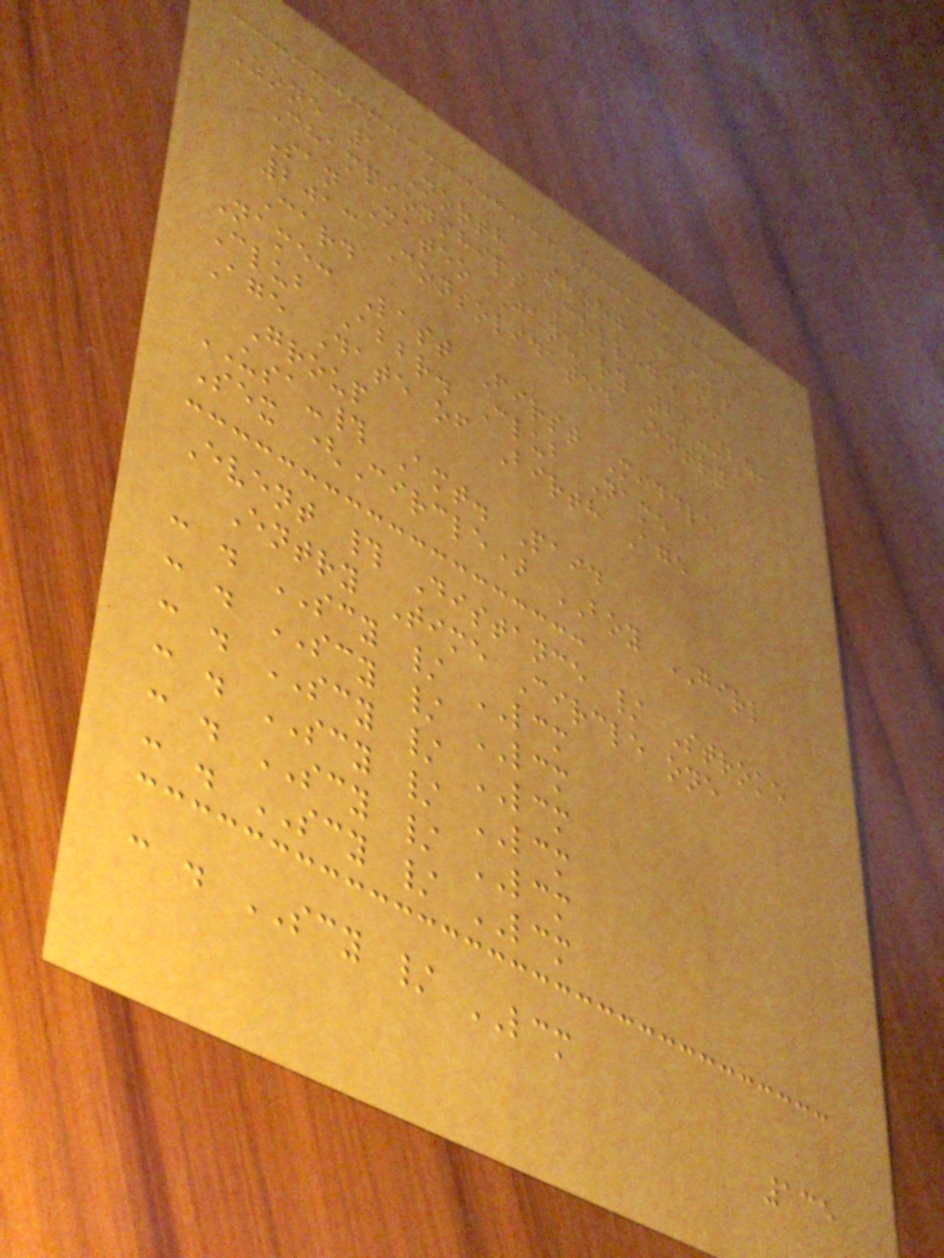Zone 1 North Short Course
Championships College of
San Mateo January 26-27,
2013 Consolidated Entry
Card
Name: Last First Middle
Club Abbr. Club Name
Age Date of Birth Age
Group
USA-# Amt. Paid
Sex (Circle) BOY GIRL
Event # Distance / Stroke
Entry Time Circle one
: . SCY / LCM
: . SCY / LCM
: . SCY / LCM
: . SCY / LCM
: . SCY / LCM
: . SCY / LCM
: . SCY / LCM
135
